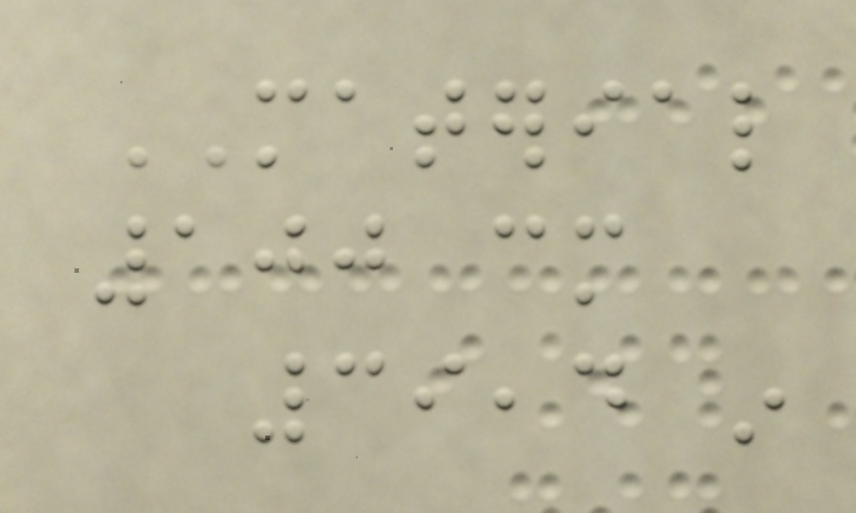MATERIAL
100 cm
39,4 in
